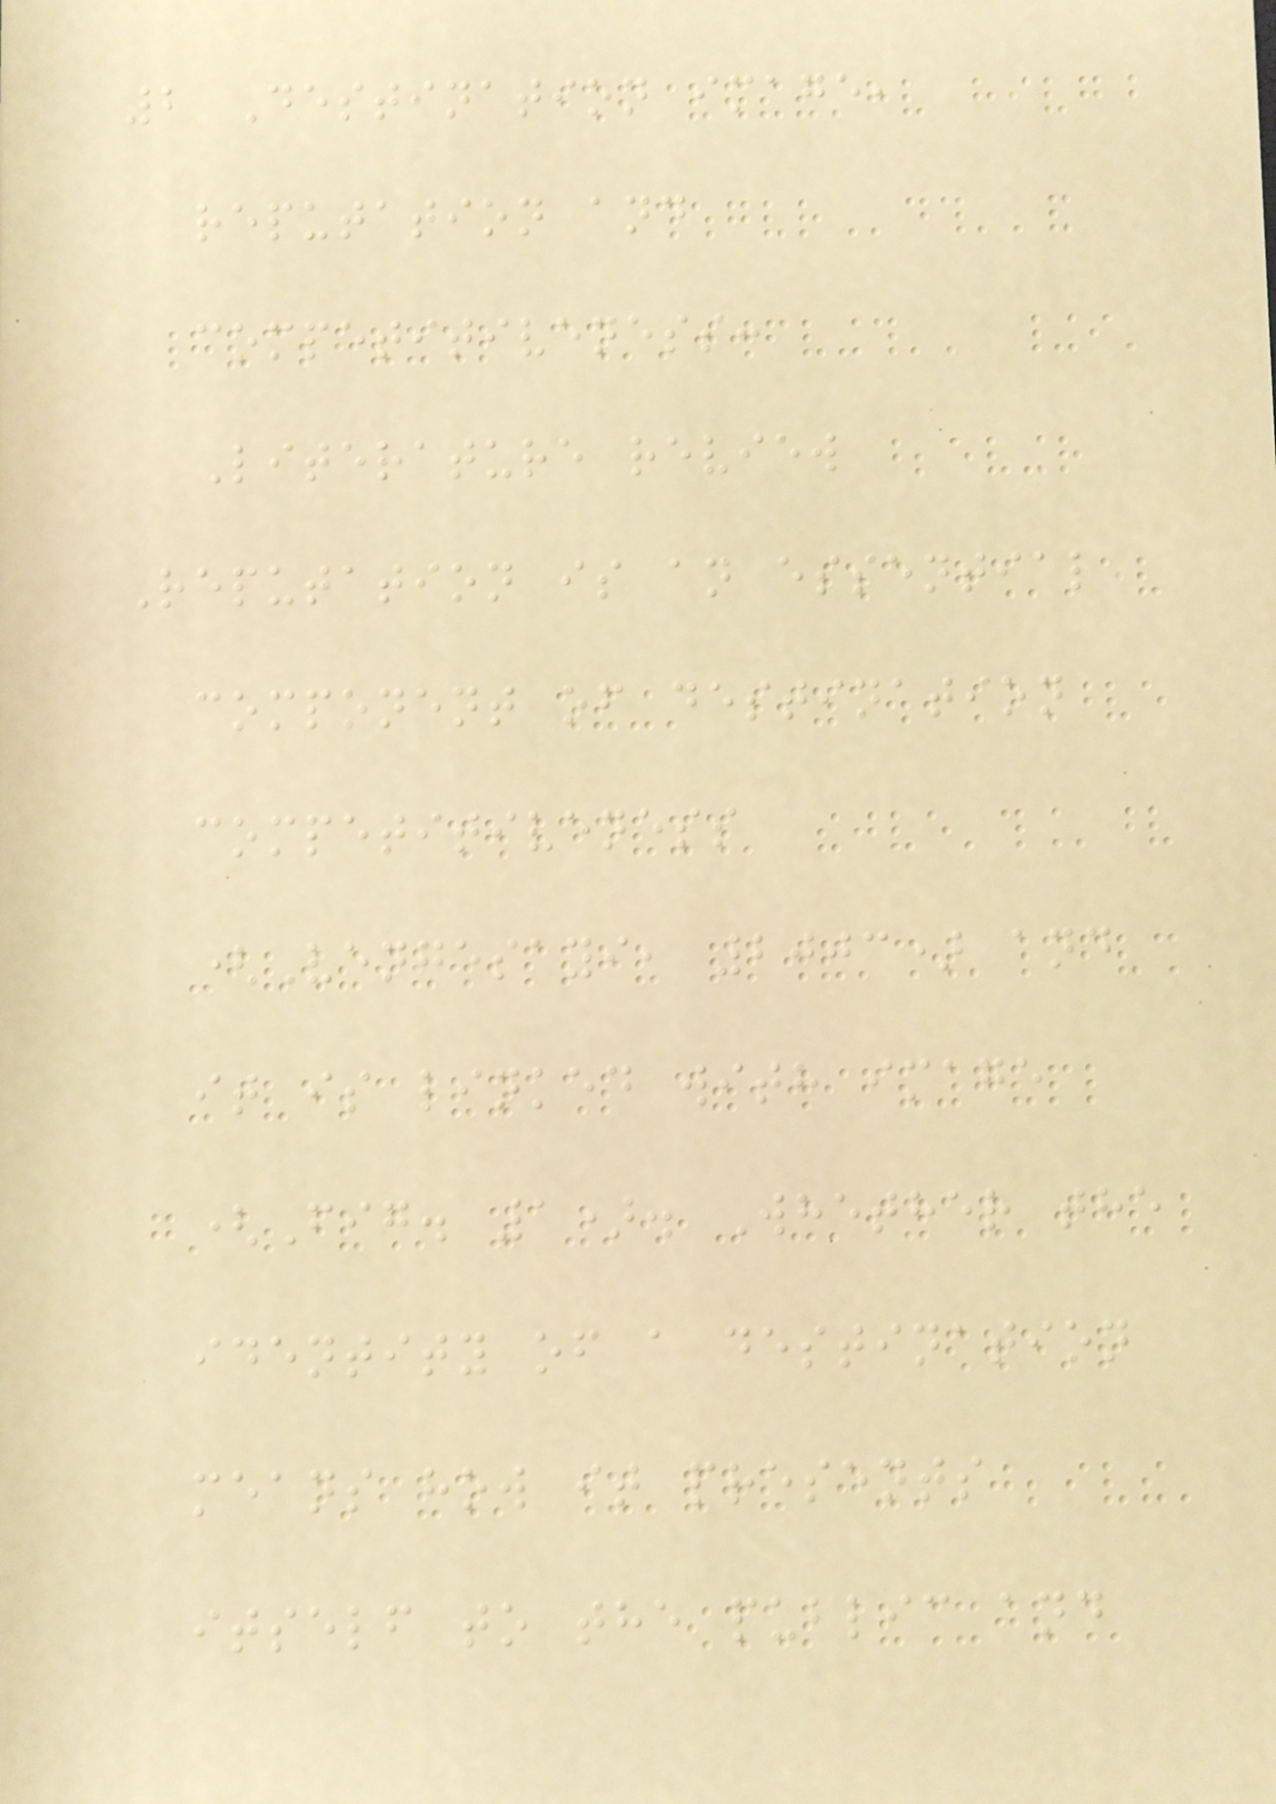2 Destination image,
reputation and
competitiveness:
Literature review
Reputation is an essential
component of destination
competitiveness
(Vengesayi, 2003) and
it is linked with image
(Fig. 1). Whether the
identity of a destination
means how it presents
itself to the public and
